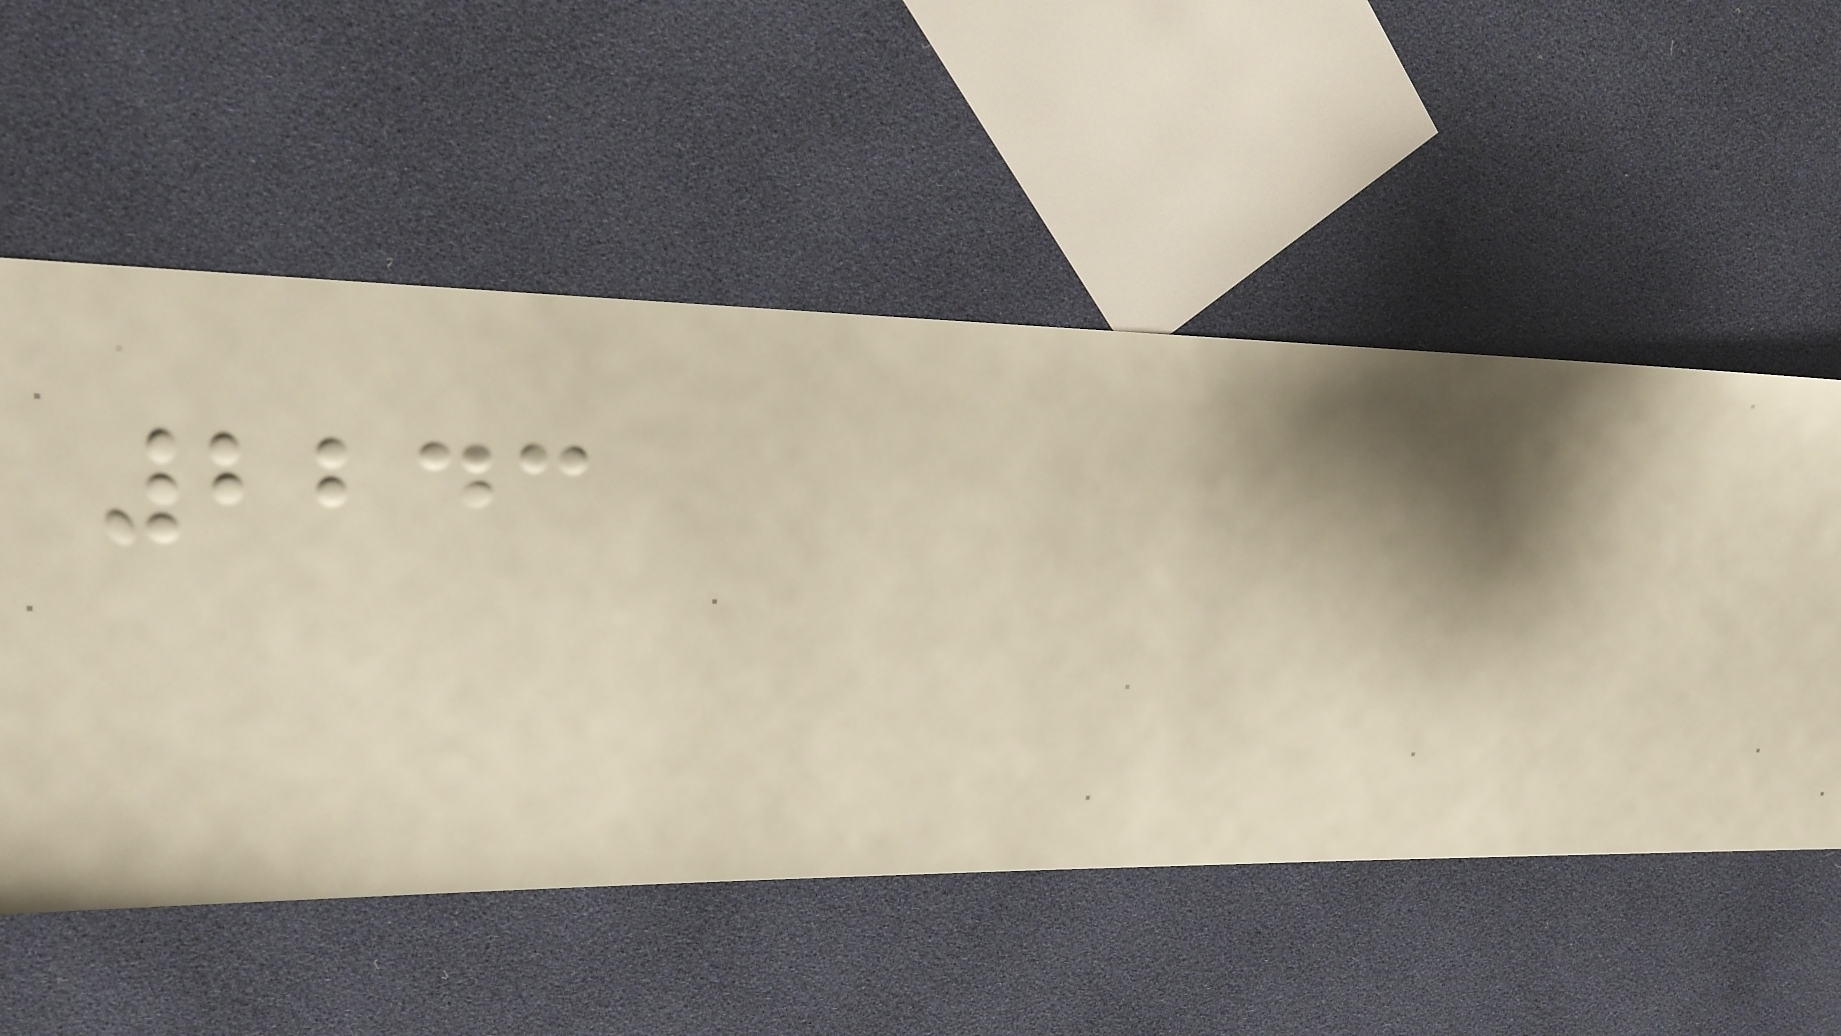2243
